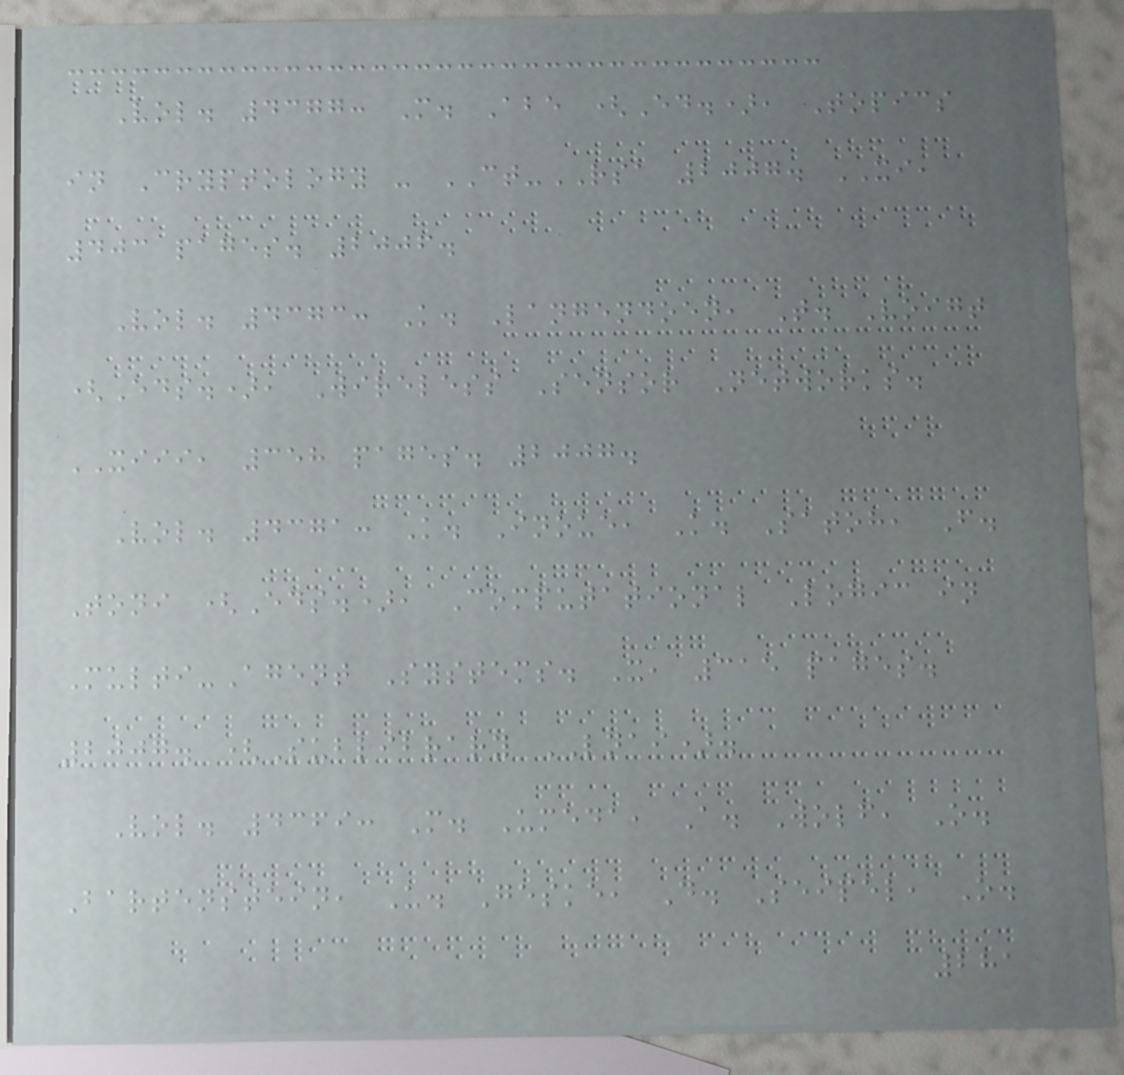Vol. 4377: M. Abe (Ed.), Topics
in Cryptology - CT-RSA 2007. XI,
403 pages. 2006.
Vol. 4373: K. Langendoen, T. Voigt
(Eds.), Wireless Sensor Networks.
XIII, 358 pages. 2007.
Vol. 4371: K. Inoue, K. Satoh, F.
Toni (Eds.), Computational Logic in
Multi-Agent Systems. X, 315 pages.
2007. (Sublibrary LNAI).
Vol. 4369: M. Umeda, A. Wolf, O.
Bartenstein, U. Geske, D. Seipel, O.
281
